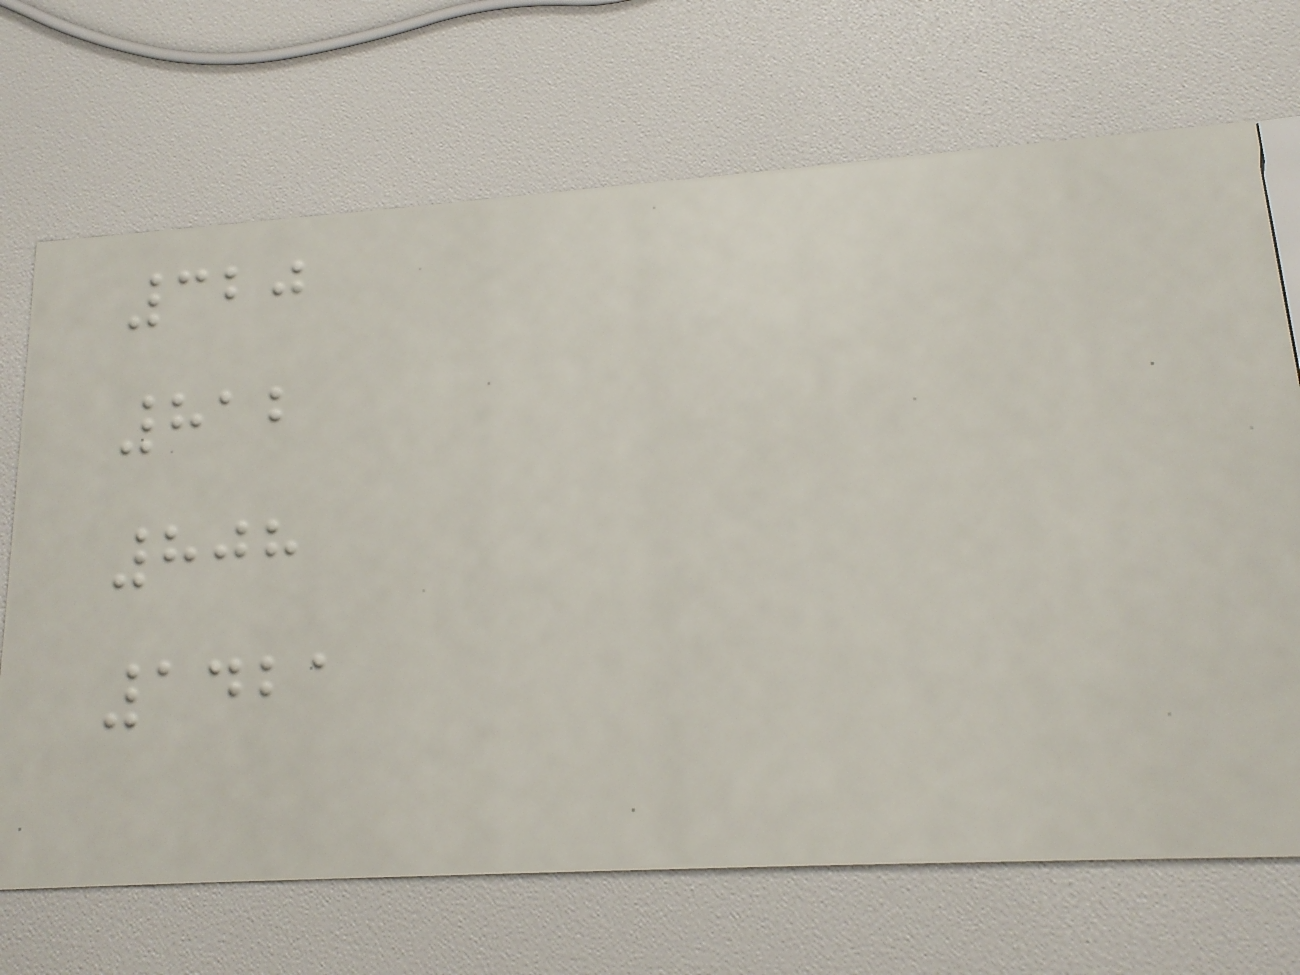320
812
808
1421
